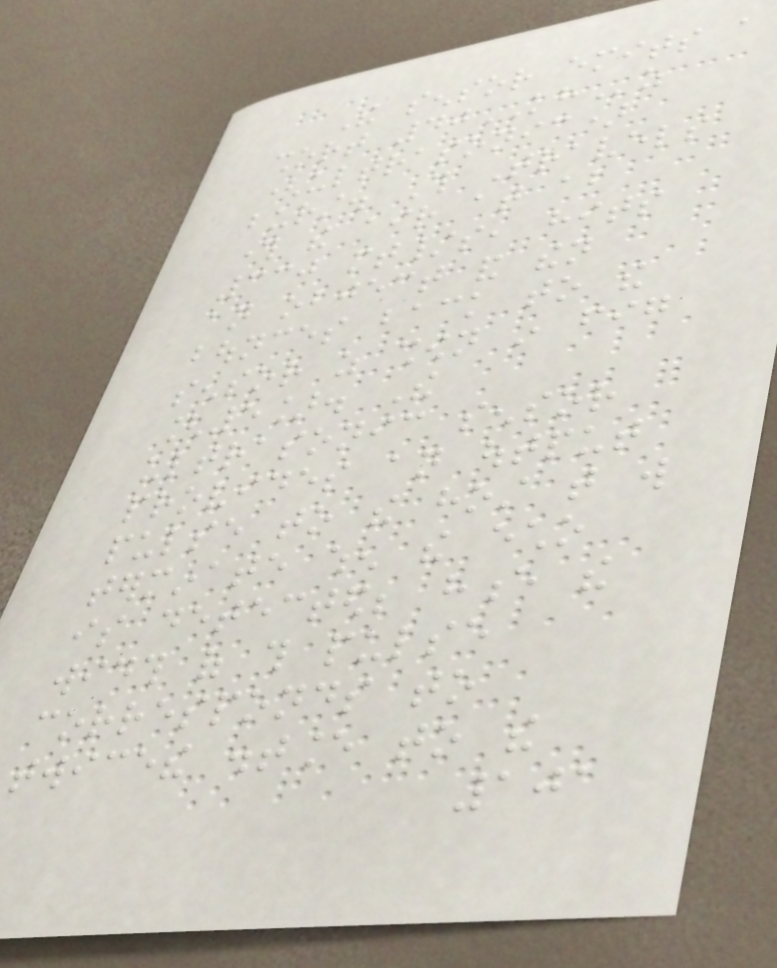The sensor emits a
short 40KHz
(ultrasonic)
burst. This Travels
through the air at about
330 mt/s, hits
an object and then
bounces back to the
sensor as shown in fig
[5]. The
ultrasonic sensor
provides an output
pulse to the host that will
terminate when the echo
is detected; hence the
width of this pulse
corresponds to
twicethe distance to the
101
